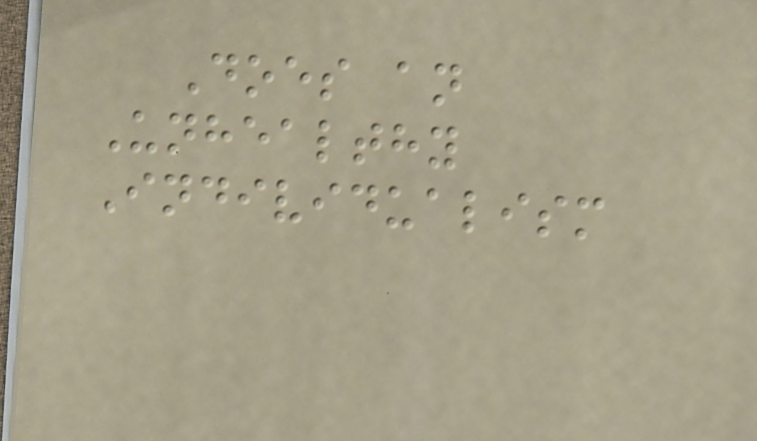Does an
Unhealthy
Individualism
